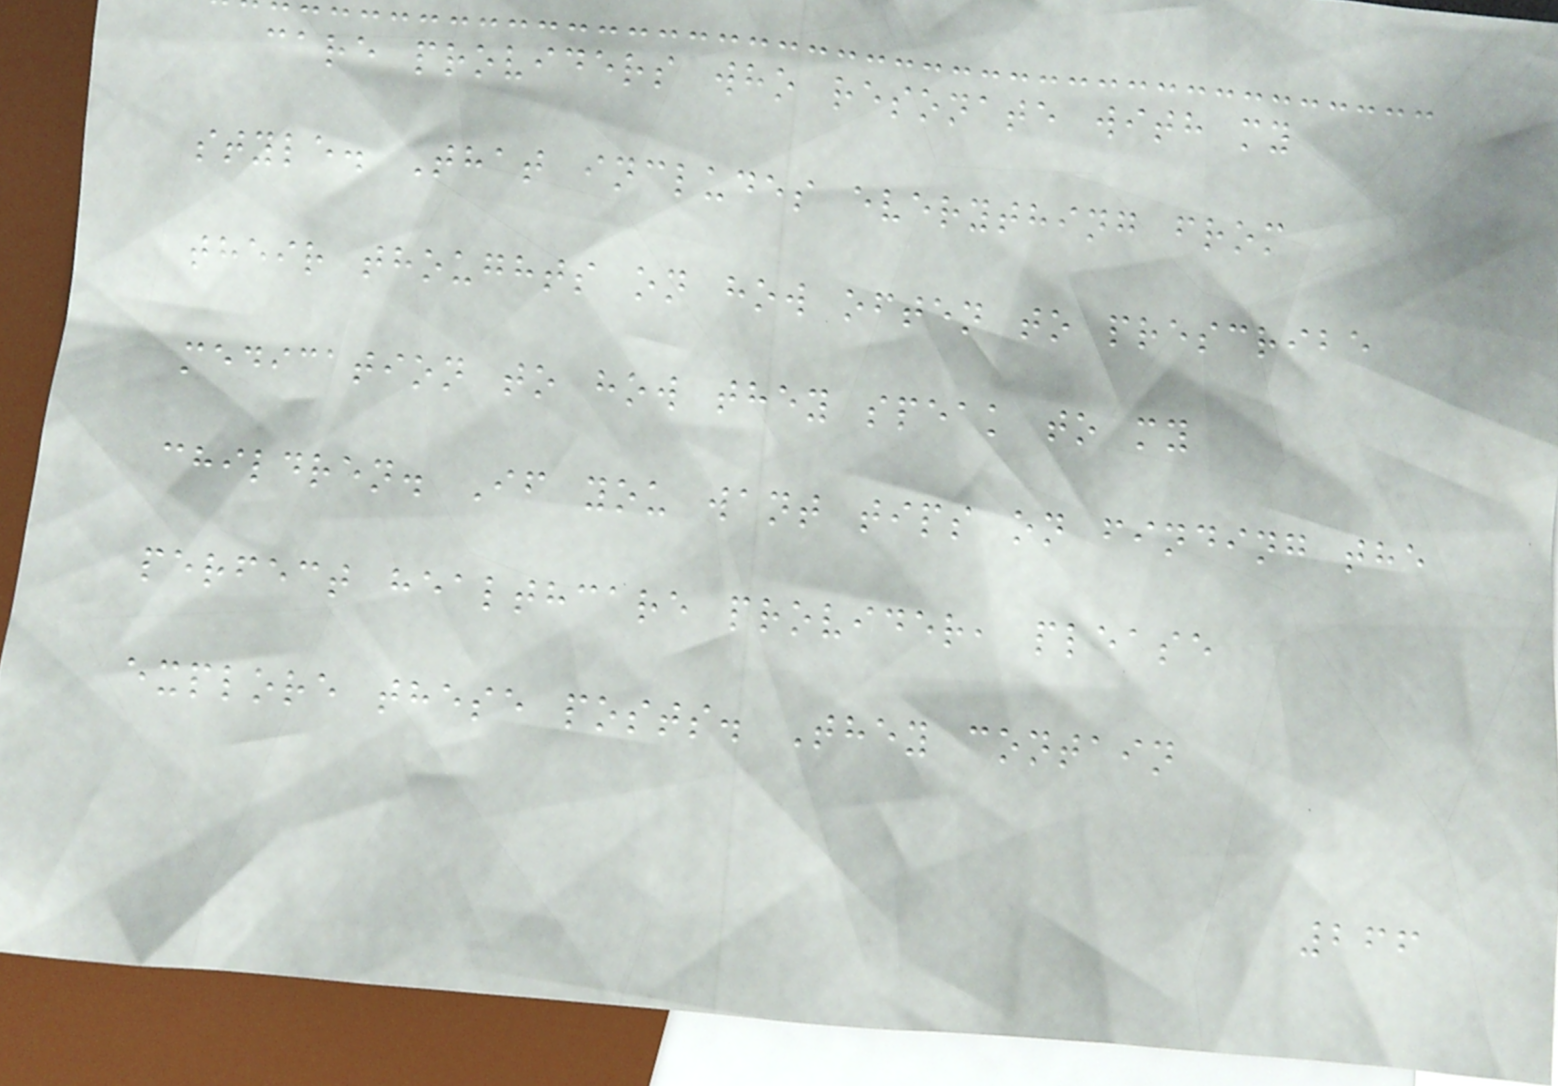care providers who resonate with my
style. That includes everything from
their thoughts on how often to prescribe
medication to how they speak to my
children. If you want tips on finding the
perfect healthcare provider, please
explore these posts. They contain
266
